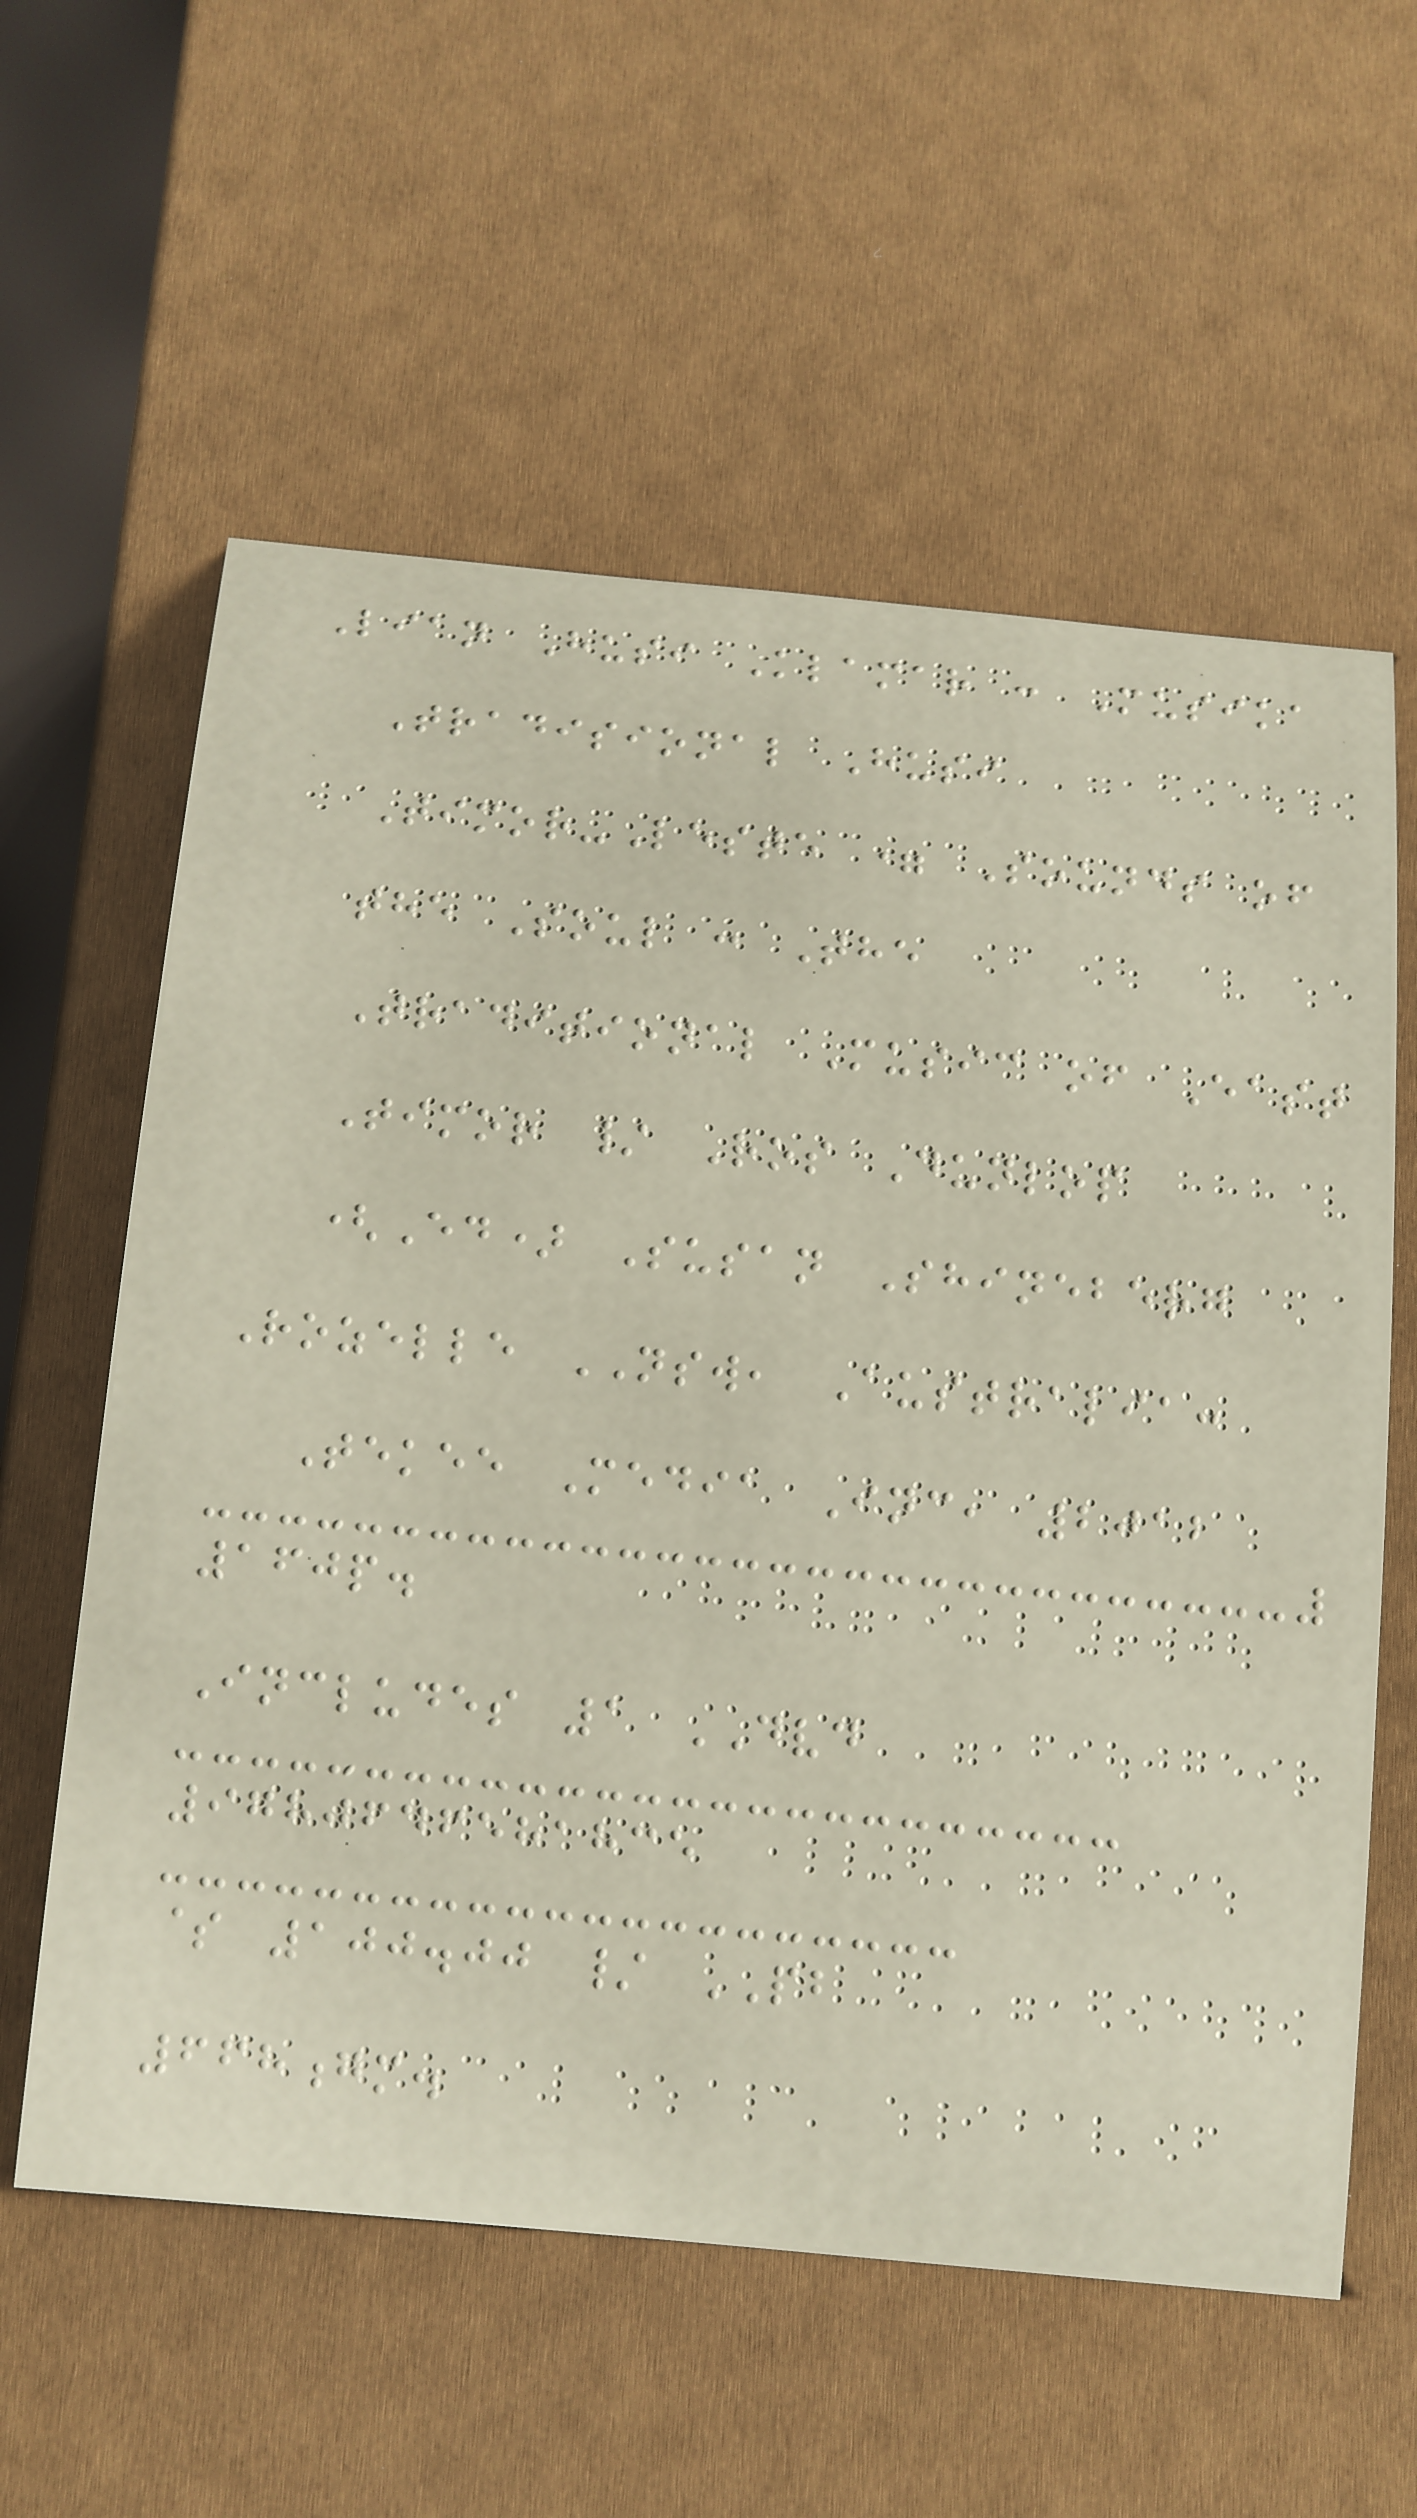Lian Husi Klamar : Musika
Tradisional Husi
Timor-Leste = Sounds of
the Soul : The
Traditional Music of East
Timor / Ros Dunlop
(Ed) Susan Shineberg
Rozelle NSW, Australia:
Tekee Media Inc, 2012
160p.
Includes 1 DVD
9780646581835
$ 100.00 / PB
668gm.
